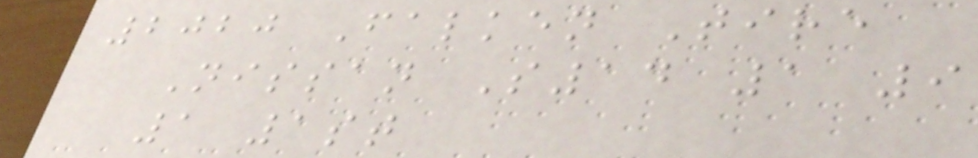2020 Falken Tire
Nissan S14 1 9
1 1st
